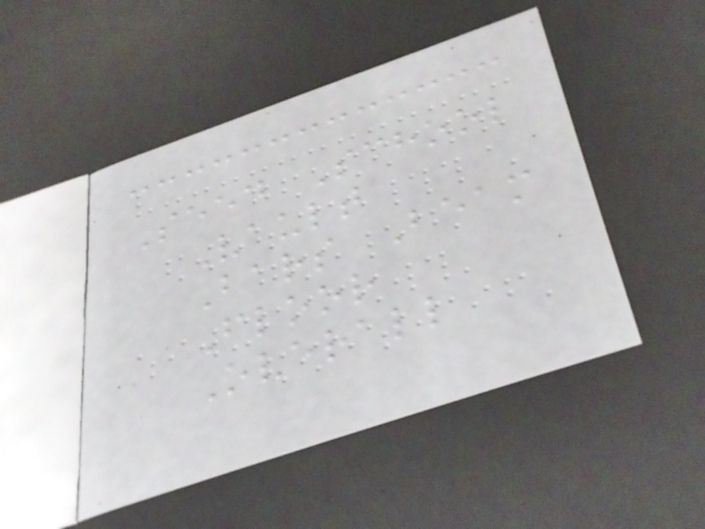Seed School
Vault
Bars Beam
Floor
Overall
